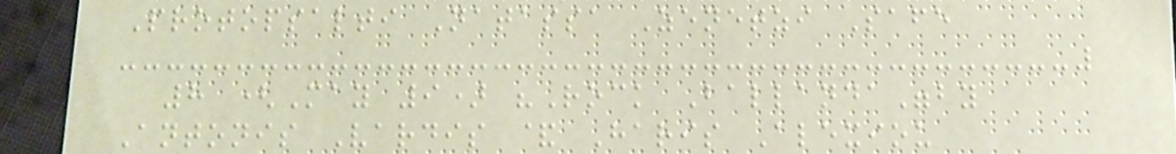Protopsalti Natassa Zenetzi Safe
8 (May 9) "Rock Ballanda"by
Antonis Vardis & Haris Alexiou
